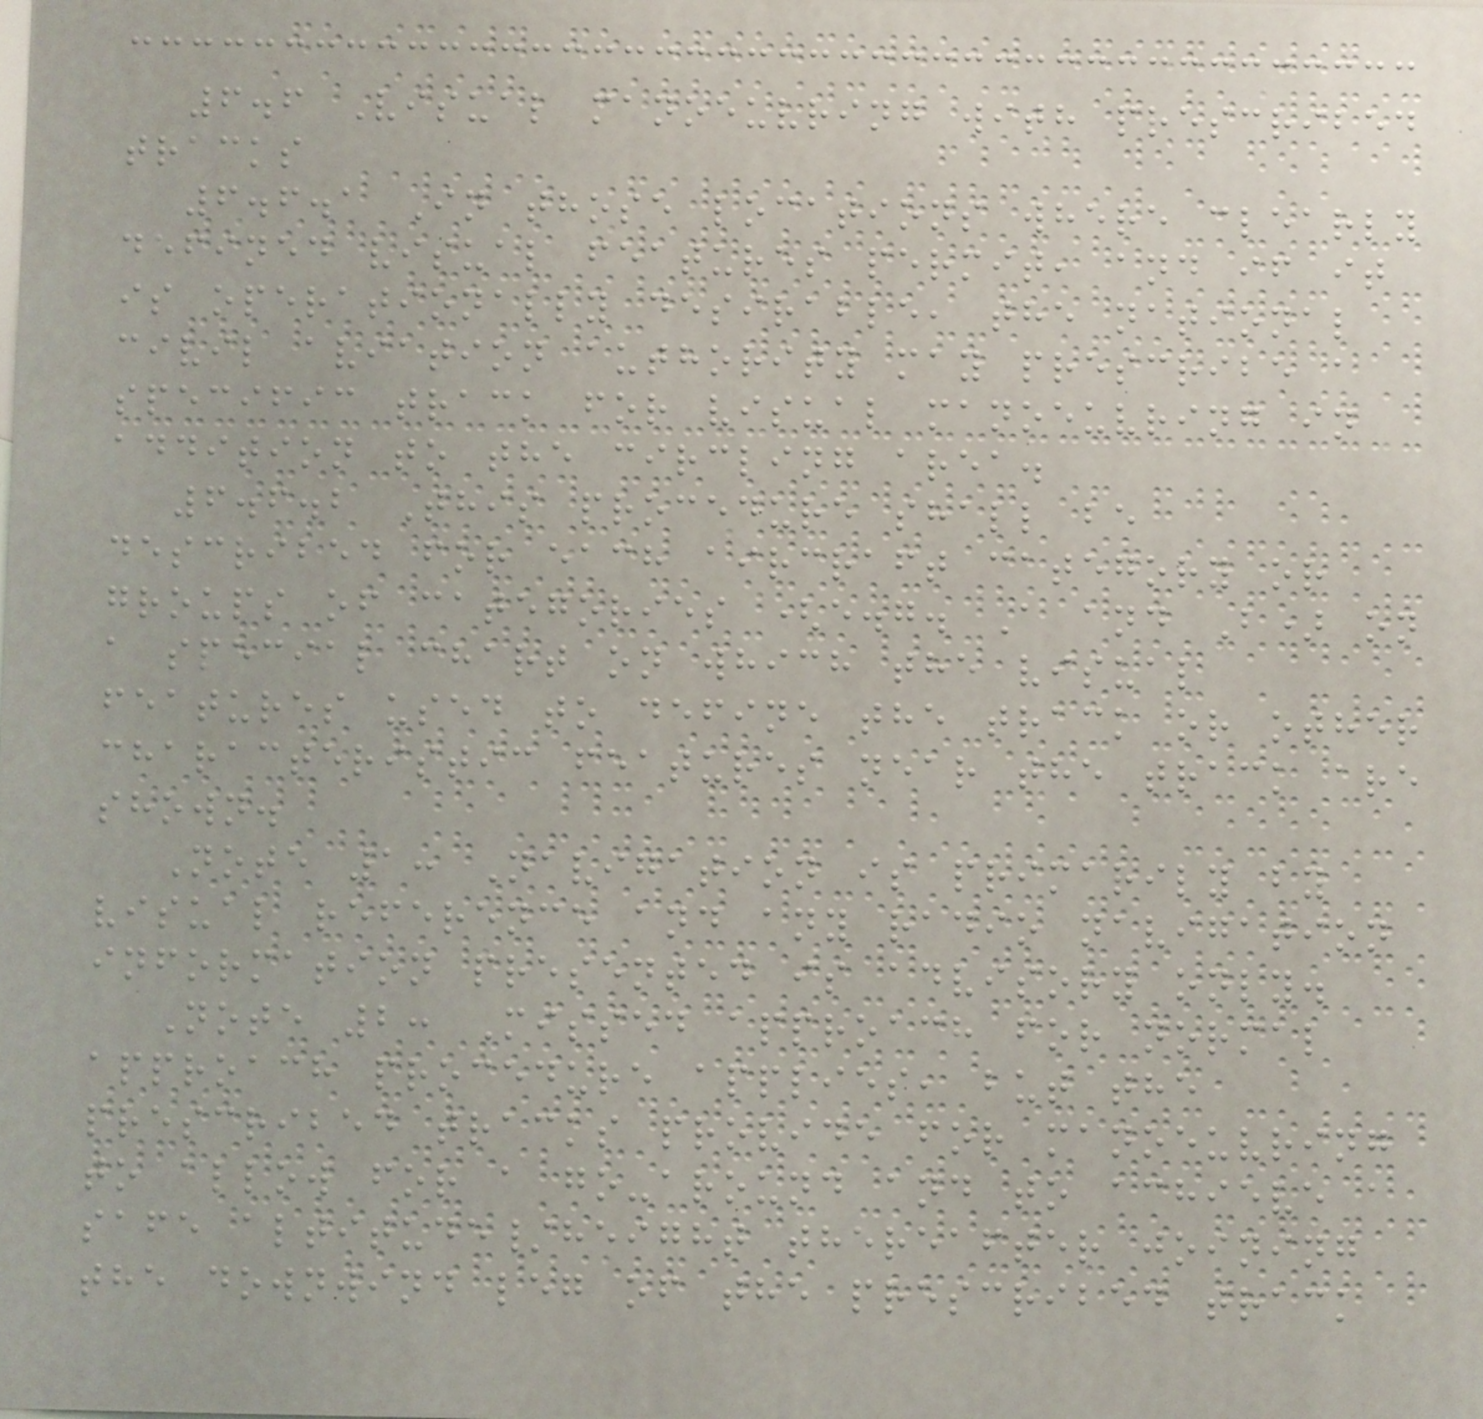6.6 Visual manoeuvring with prescribed
tracks
6.6.1 In those locations where clearly
defined visual features permit, and if it
is operationally desirable, the national
civil aviation authority may prescribe a
specific track for visual manoeuvring in
addition to the circling area.
6.6.2 This procedure shall be
described for each aircraft category or
groups of categories (e.g. A and B) on
a special chart on which the visual
features used to define the track or other
characteristic features near the track are
shown.
Note 1: Navigation is primarily by
visual reference and any radio navigation
information presented is advisory only.
Note 2: Missed approach for normal
approach procedure applies, but the
prescribed tracks provide for manoeuvring
to allow for a go-around and to achieve a
safe altitude/height thereafter joining
the downwind leg of the prescribed track
